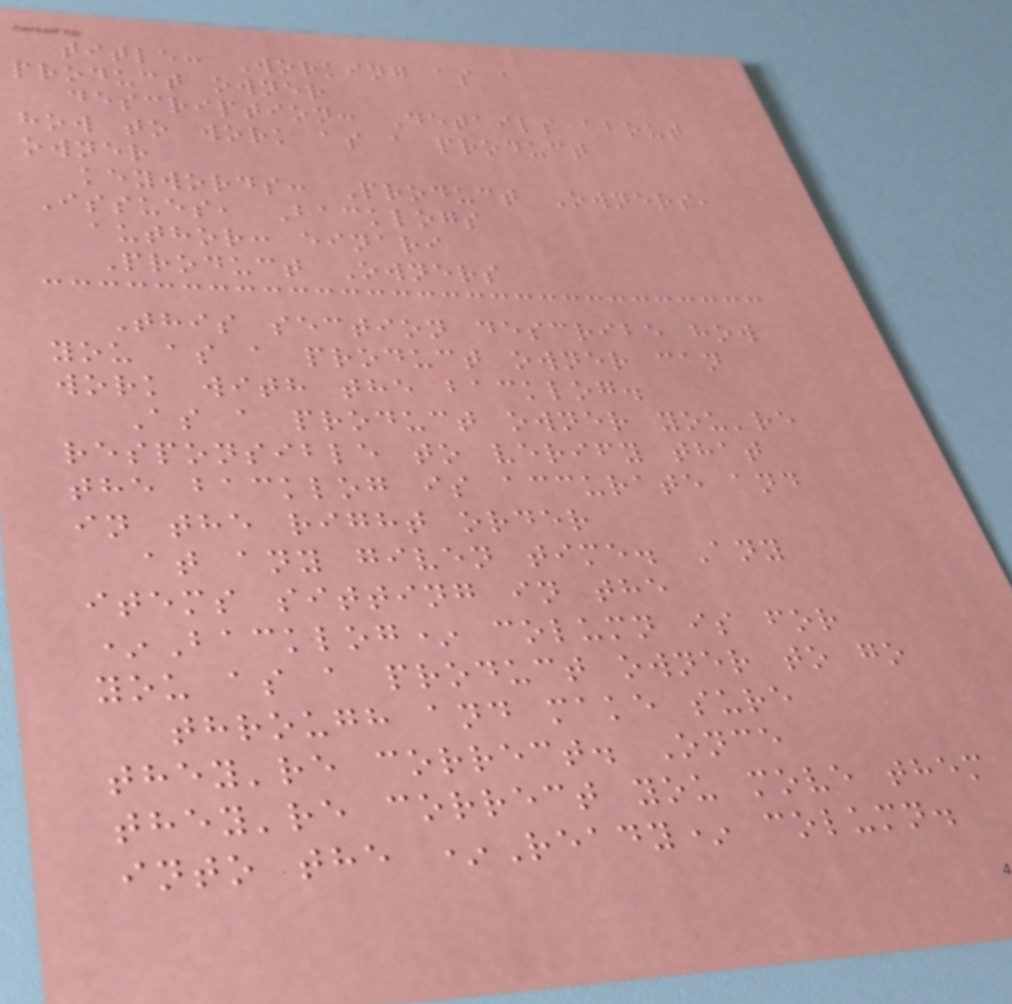title: Working as a
product owner
description: Details about
how to work as a product
owner
keywords: Product Owners,
Issues, Backlogs
author: einari
Product Owners
This section describe how
you as a product owner can
work with the backlog.
As a product owner you're
responsible to verify that
the backlog is accurate and
in the right order
at any given time. Any
items sitting in the
*Backlog* column is for
you as a product owner to go
through and make sure
they're correct. Once
they're correct you move them
into the *Ready* column.
